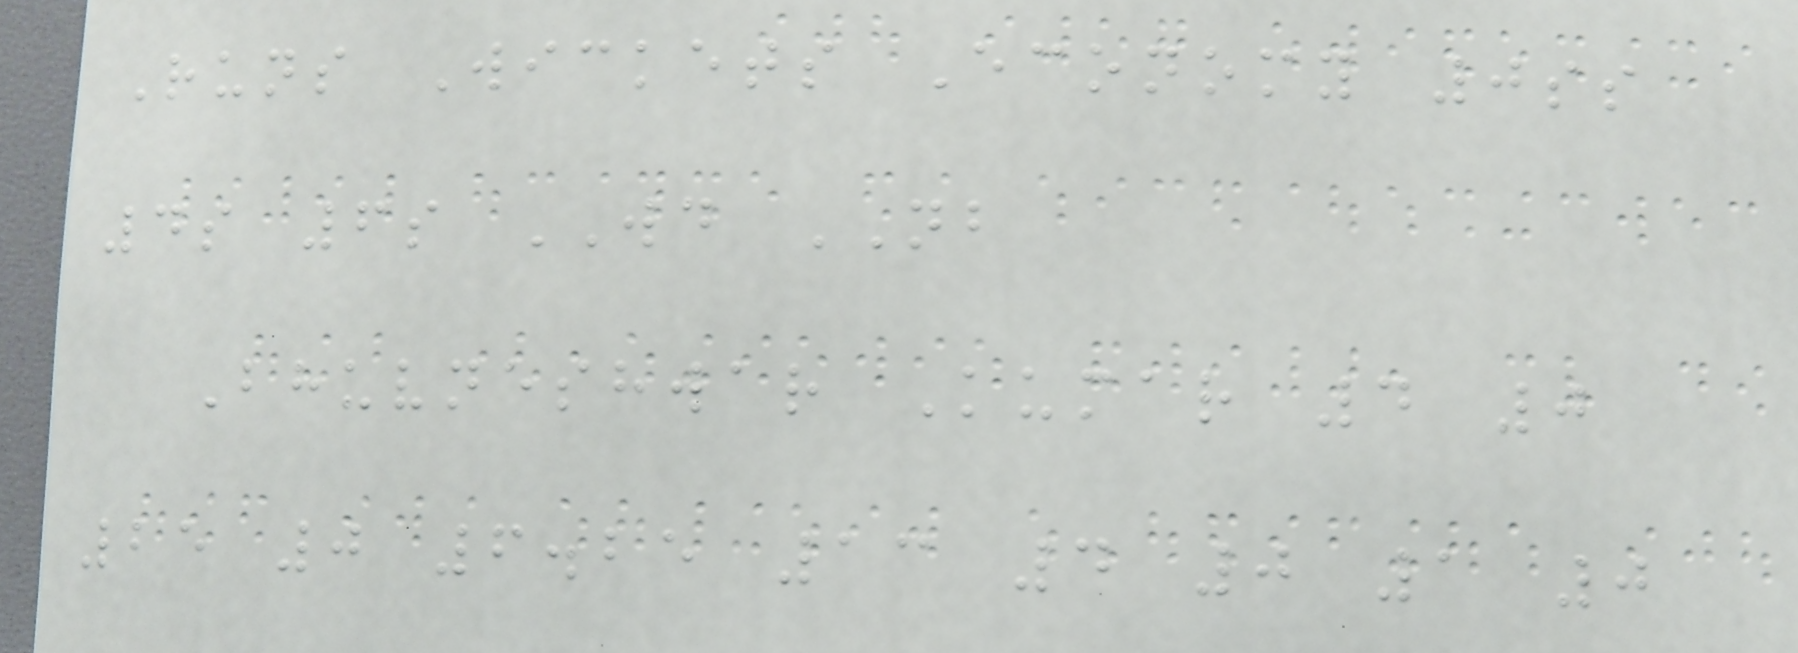Runs Wickets Economy 0ss
4s 6s WD NB
Bhuvneshwar Kumar 4 0
25 0 6.25 13 4 0 1 0
